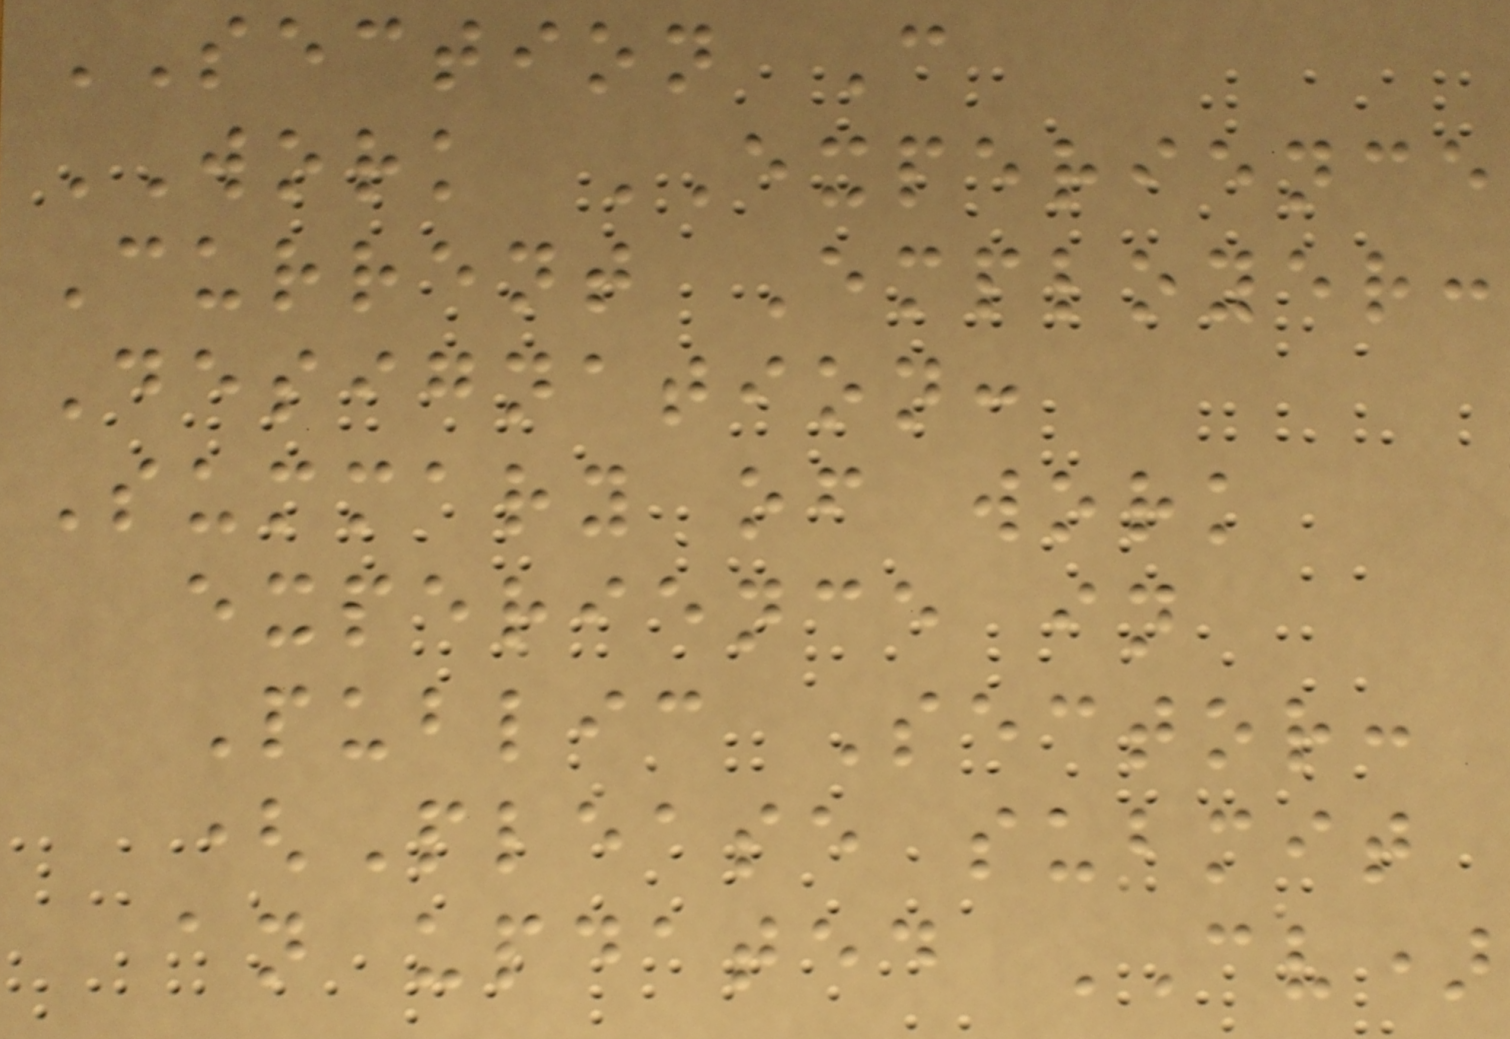SECTION C
WORK EXPERIENCE
Current Employer:
Designation:
Summary of work
experience in
Public Sector:
(Please submit
an updated CV)
